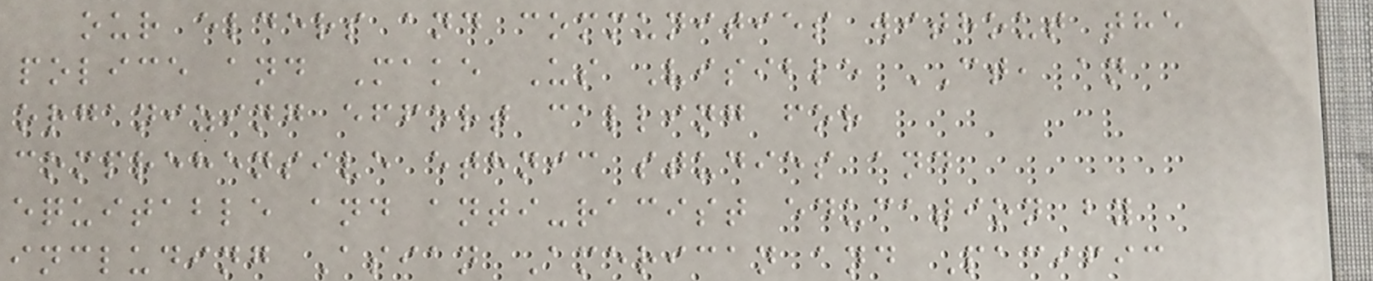our elders and communities without the
police and Make Us Visible CT, an
organizing effort calling for
comprehensive ethnic studies and
equitable and anti-racist education by
including Asian American and Pacific
